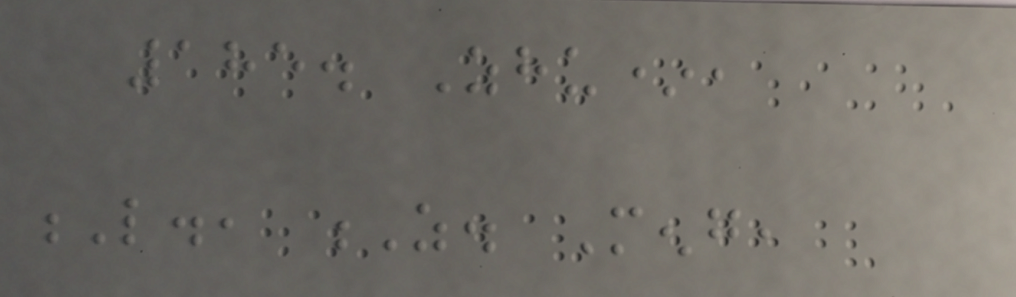185. Zhu*,
L., Z. Meng,
